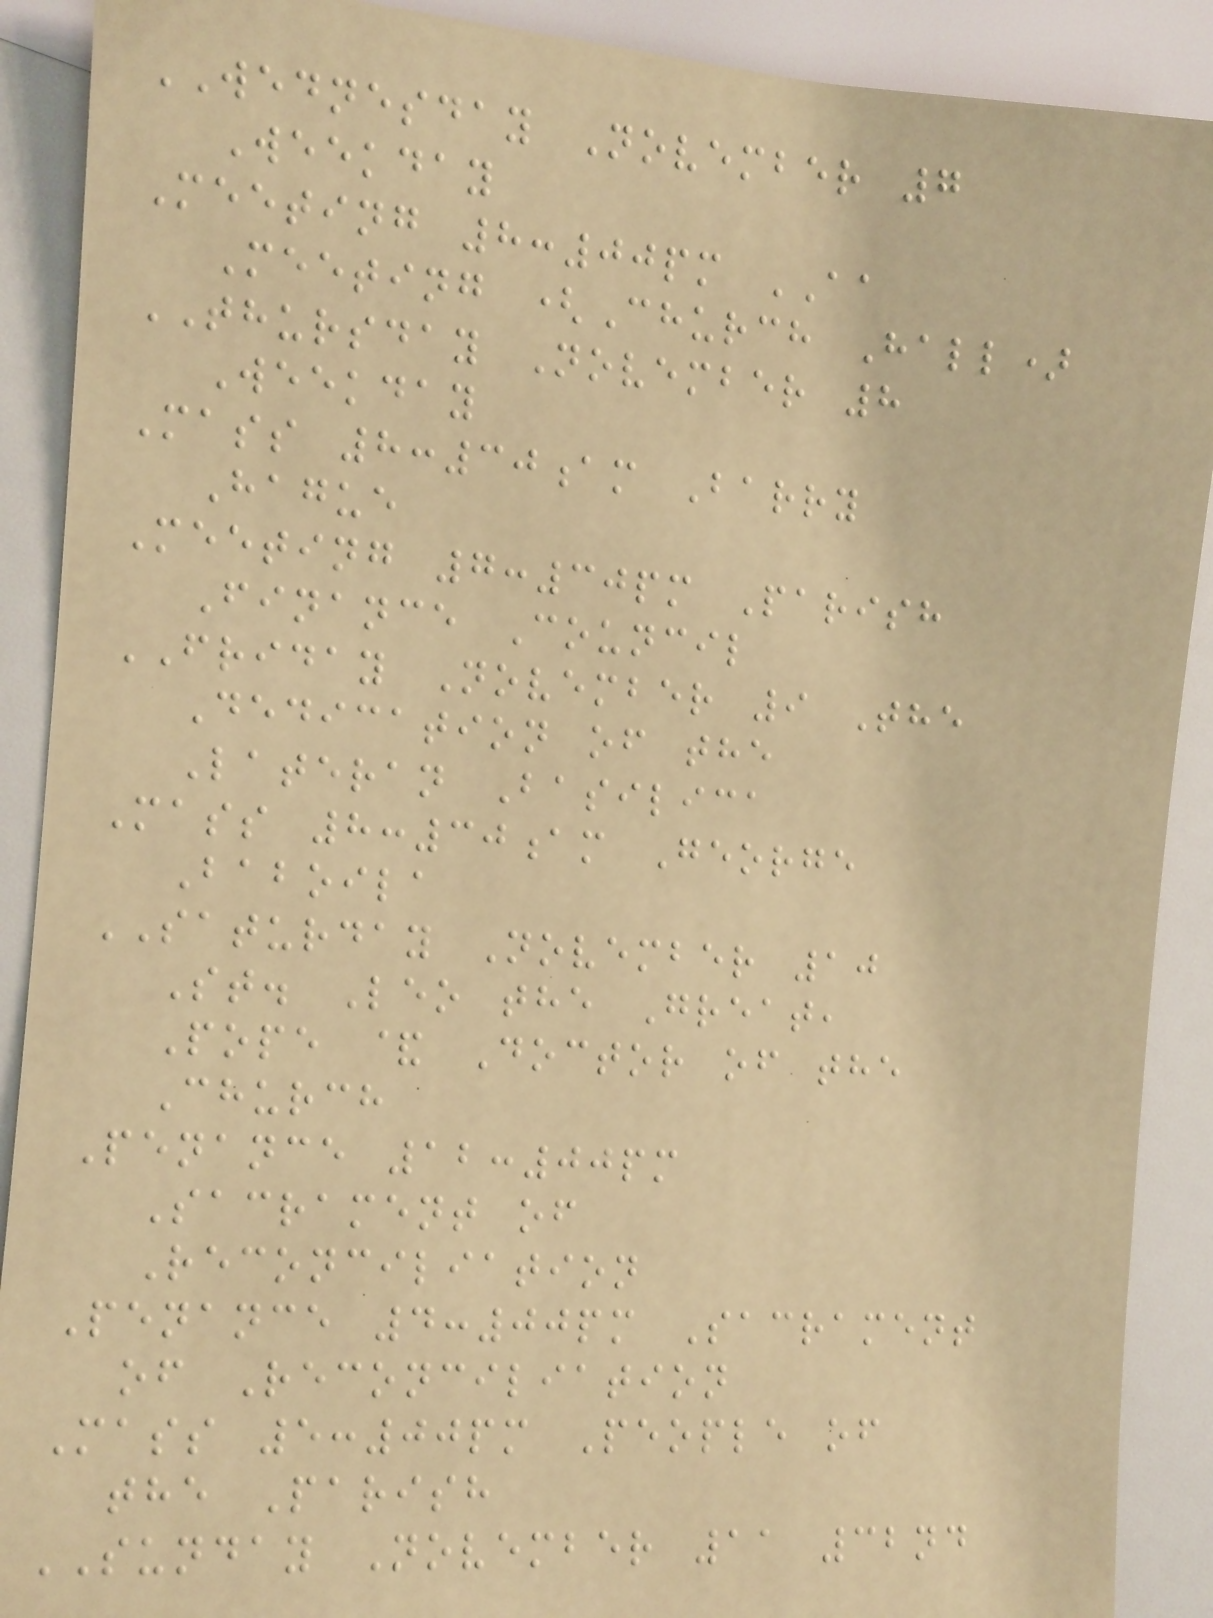WEDNESDAY November 7
Weekday
Meeting 8:00pm AA
Meeting (Church Hall)
THURSDAY November 8
Weekday
Mass 8:30am Barry
Hague
Meeting 7:30pm Parish
Finance Council
FRIDAY November 9 The
Dedication of the
Lateran Basilica
Mass 8:30am George
Baboila
SATURDAY November 10
St. Leo the Great,
Pope & Doctor of the
Church
Penance 12:00pm
Sacrament of
Reconciliation
Penance 4:00pm Sacrament
of Reconciliation
Mass 5:00pm People of
the Parish
SUNDAY November 11 32nd
